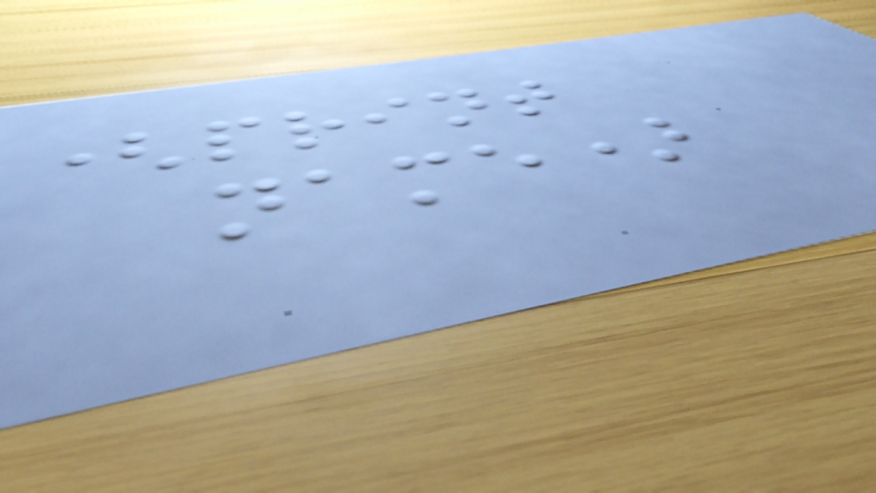(print
name)
